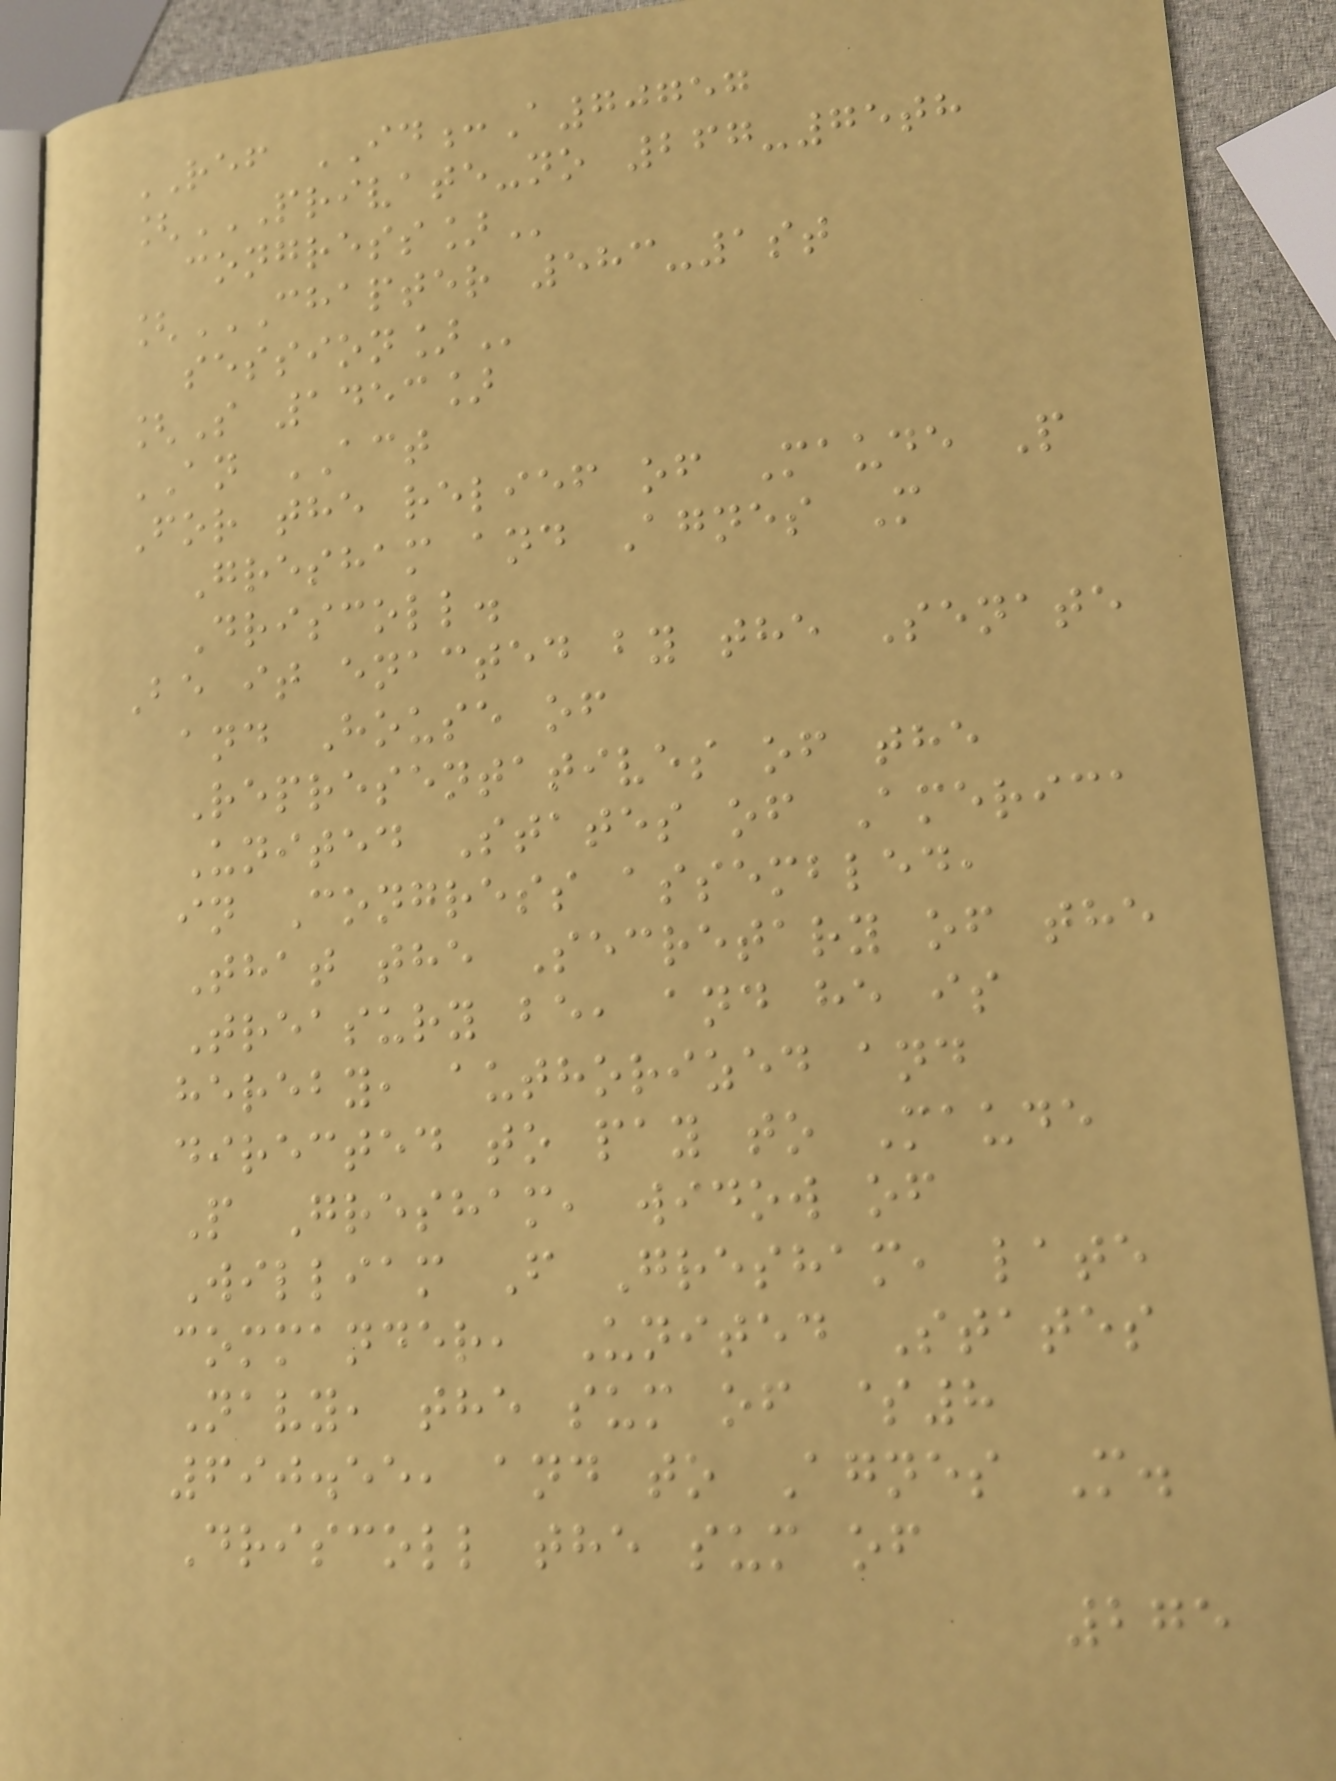REF ID:A70757
[PRIVATE-NO 267-75TH
CONGRESS]
[CHAPTER 583-1ST
SESSION]
[S 1453]
AN ACT
For the relief of Maude P
Gresham and Agnes M
Driscoll.
Be it enacted by the Senate
and House of
Representatives of the
United States of America
in Congress assembled,
That the Secretary of the
Treasury be, and he is
hereby, authorized and
directed to pay to Maude
P Gresham, widow of
William F Gresham, late
commander, United States
Navy, the sum of $8
690.55, and to Agnes M.
Driscoll the sum of
275
